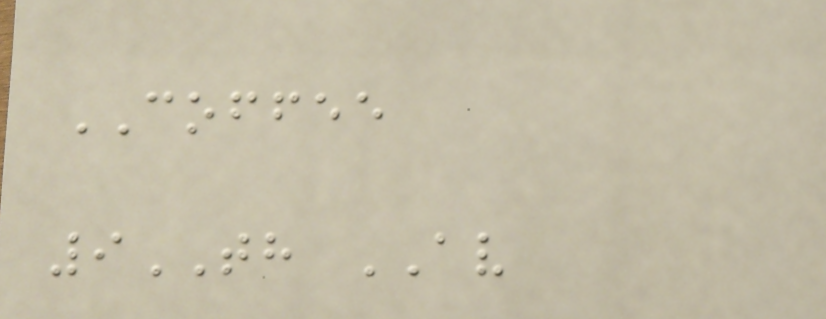COFFEE
9TH AV
